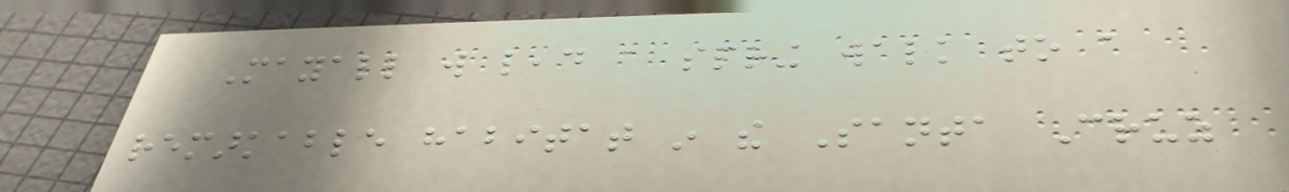Mayall will lead a spring walk to a
remarkable habitat in the Santa Cruz
